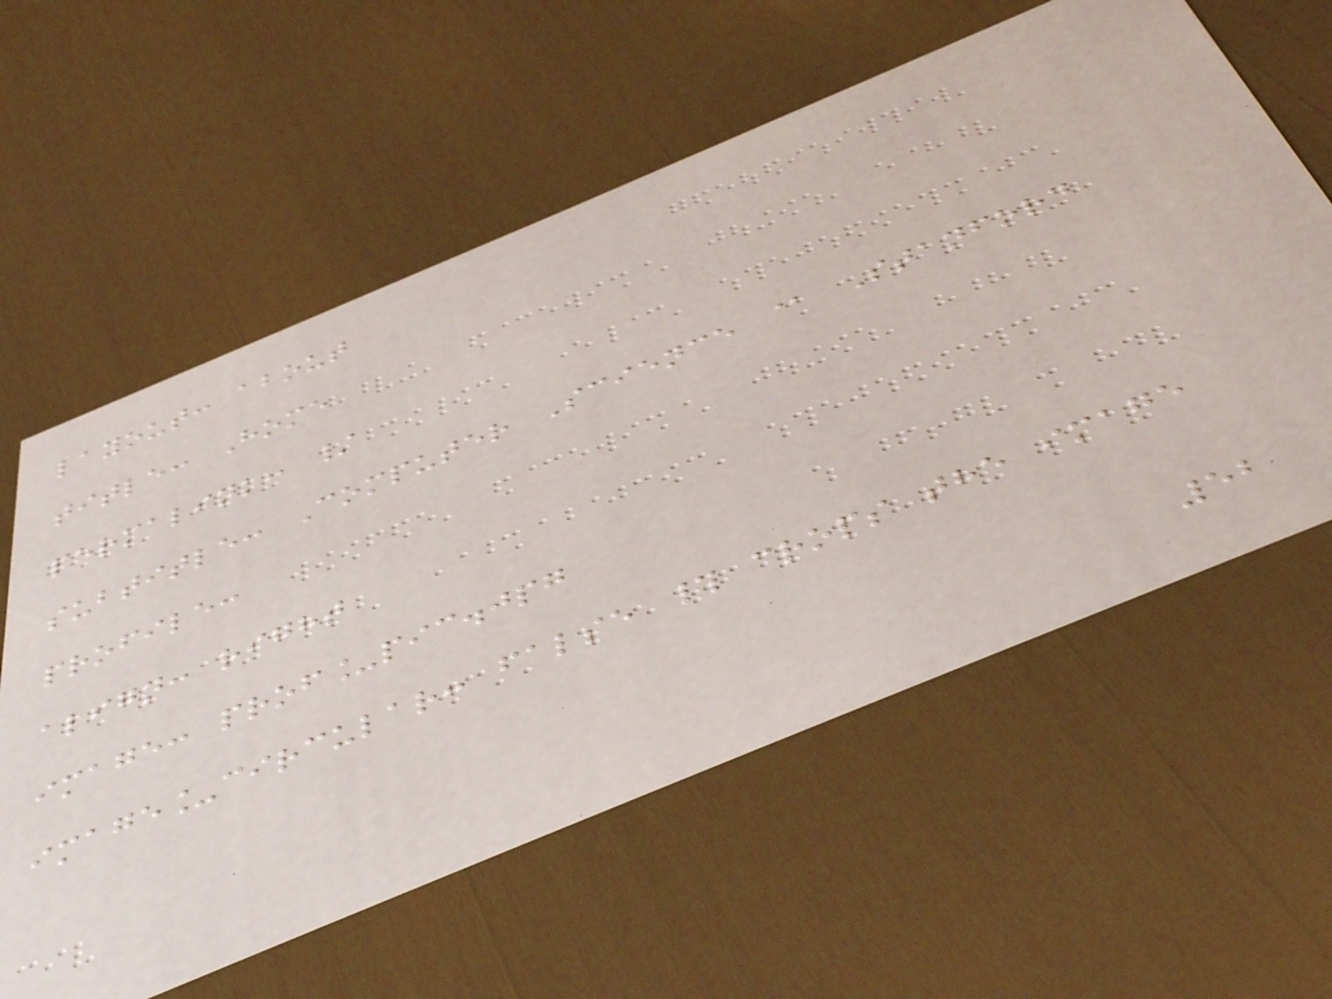layout: about
title: Home
permalink: /
subtitle: Computer Science @ Stanford
profile:
align: right
image: prof_pic.jpg
image_circular: false # crops the image
52
